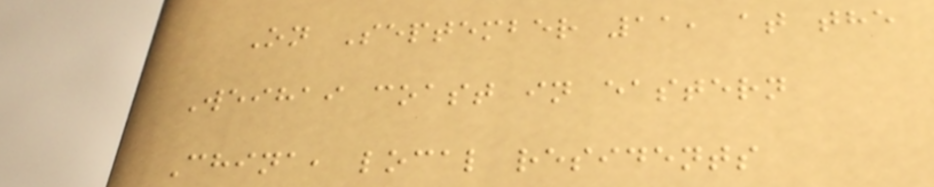On September 11, at the
Weihai coast in eastern
China, local residents
